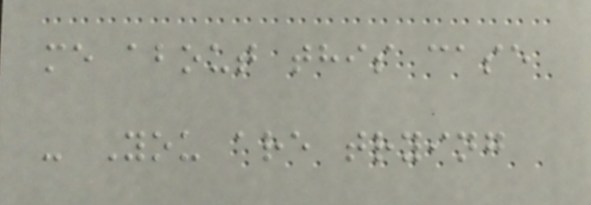me about this case
- You are trying
